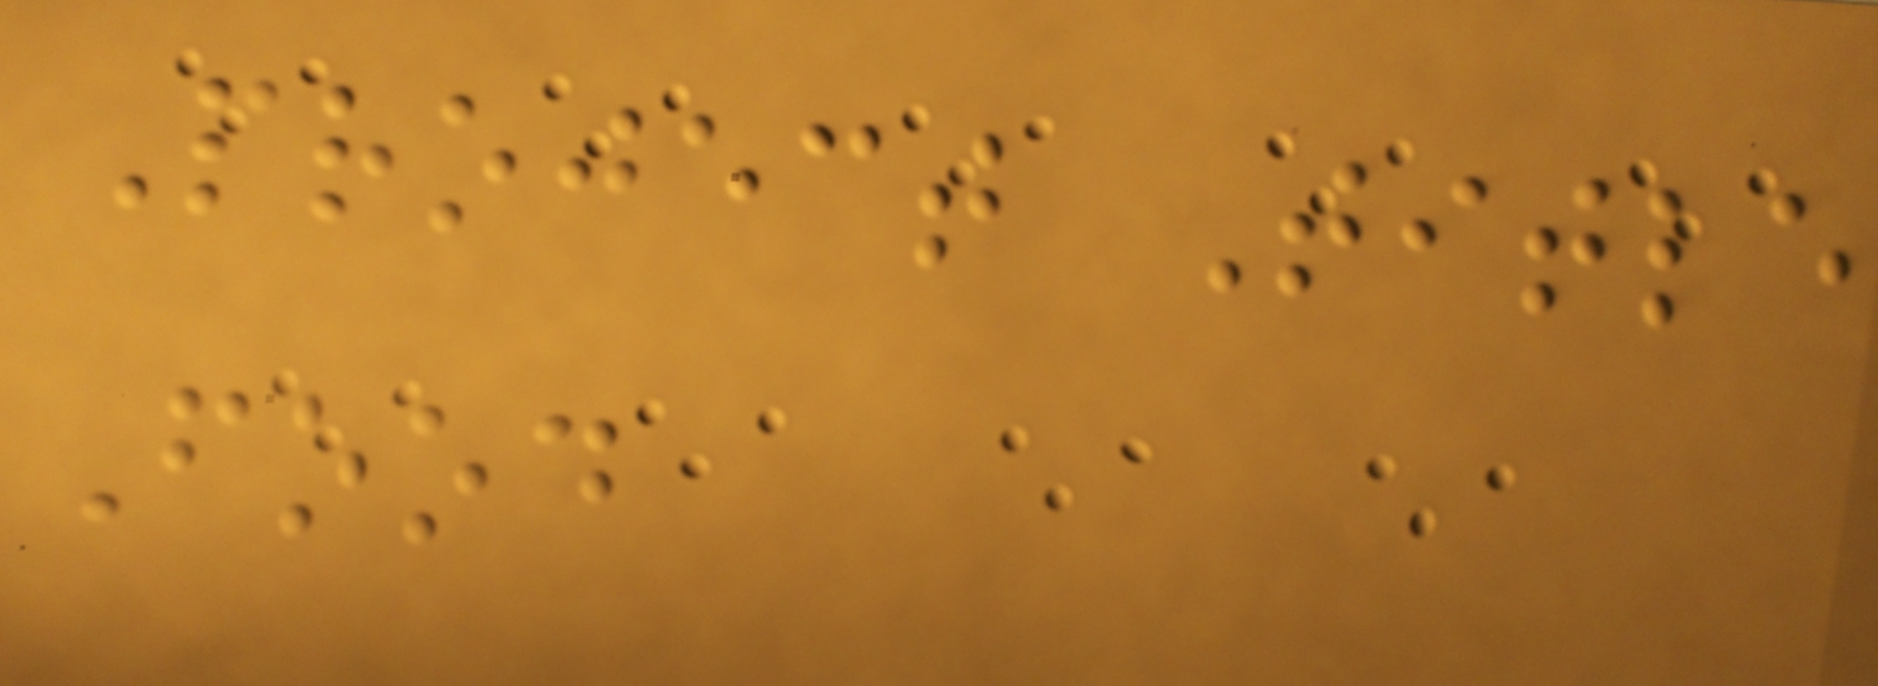Project Title
Food
